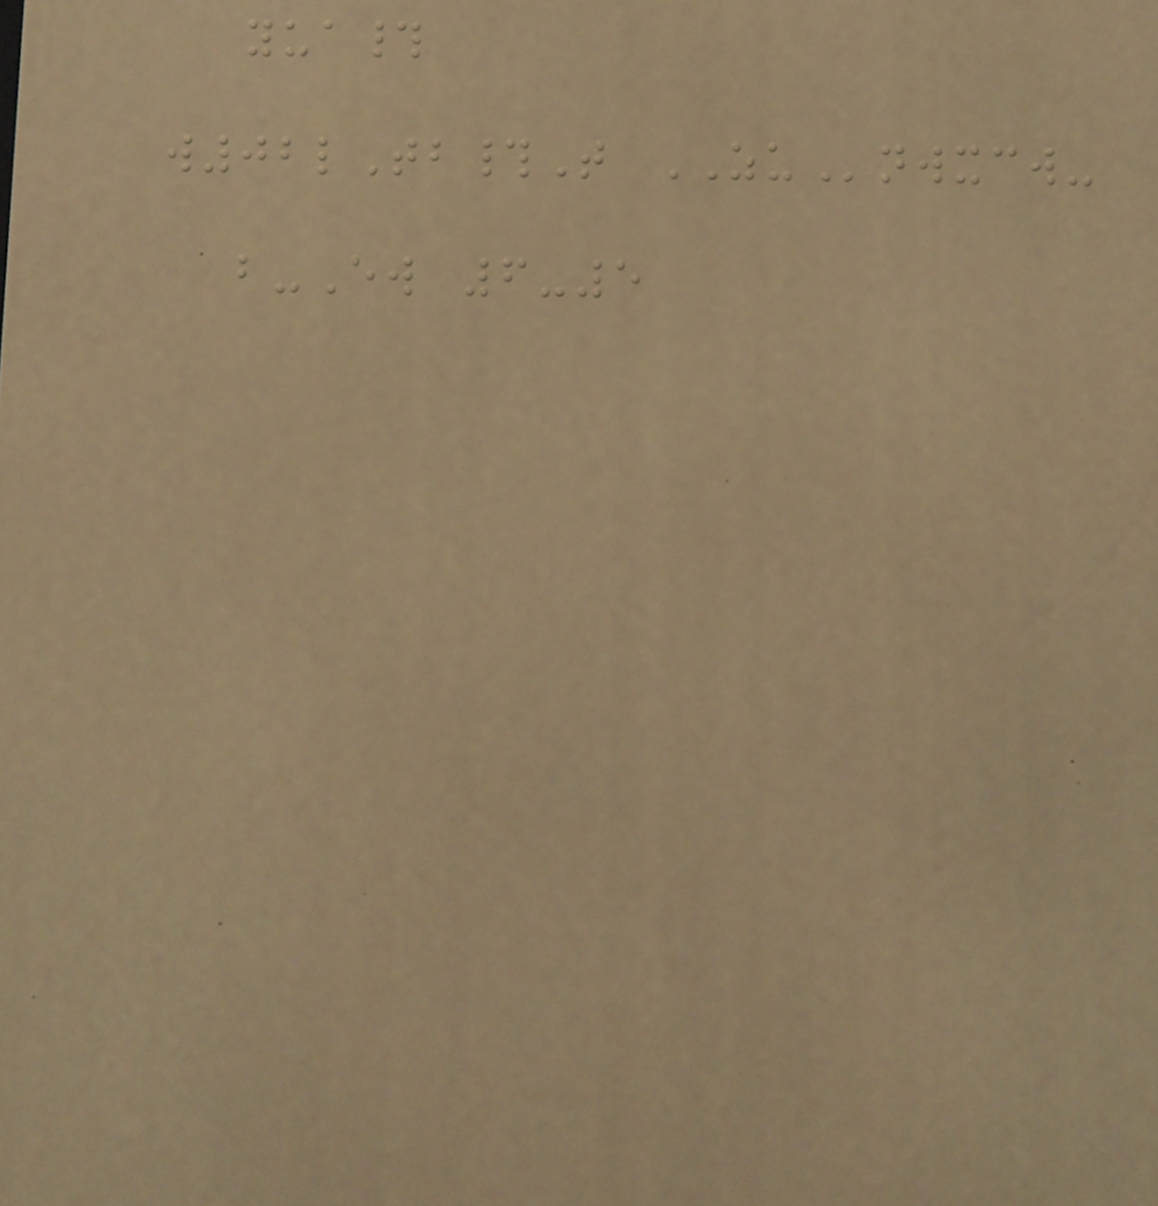yua#
w02lTb#T ZUnwxcw-
b-Ew 6-5
